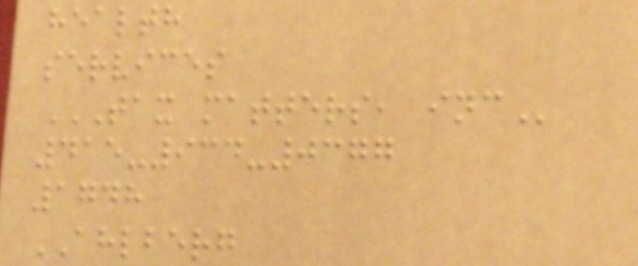health
services
TAX MATTERS, INC
415-934-0377
1748
AHLBERG
